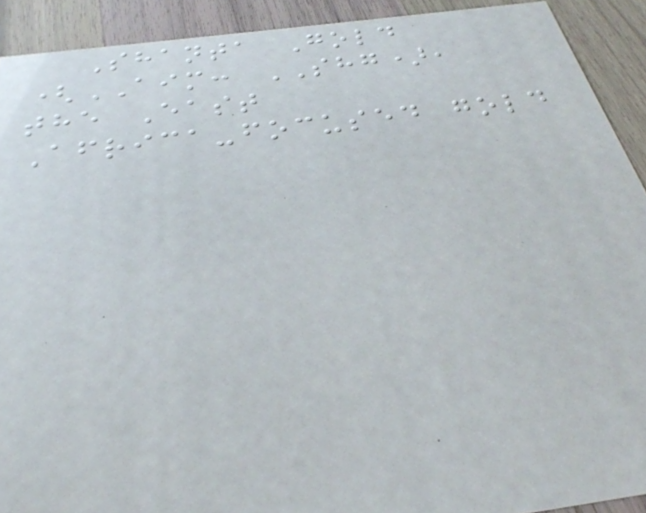Shanta Gold
(AIM: SHG),
the East
Africa-focused gold
